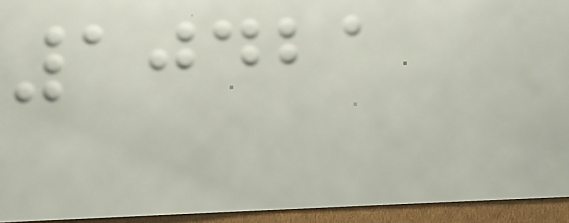10421
